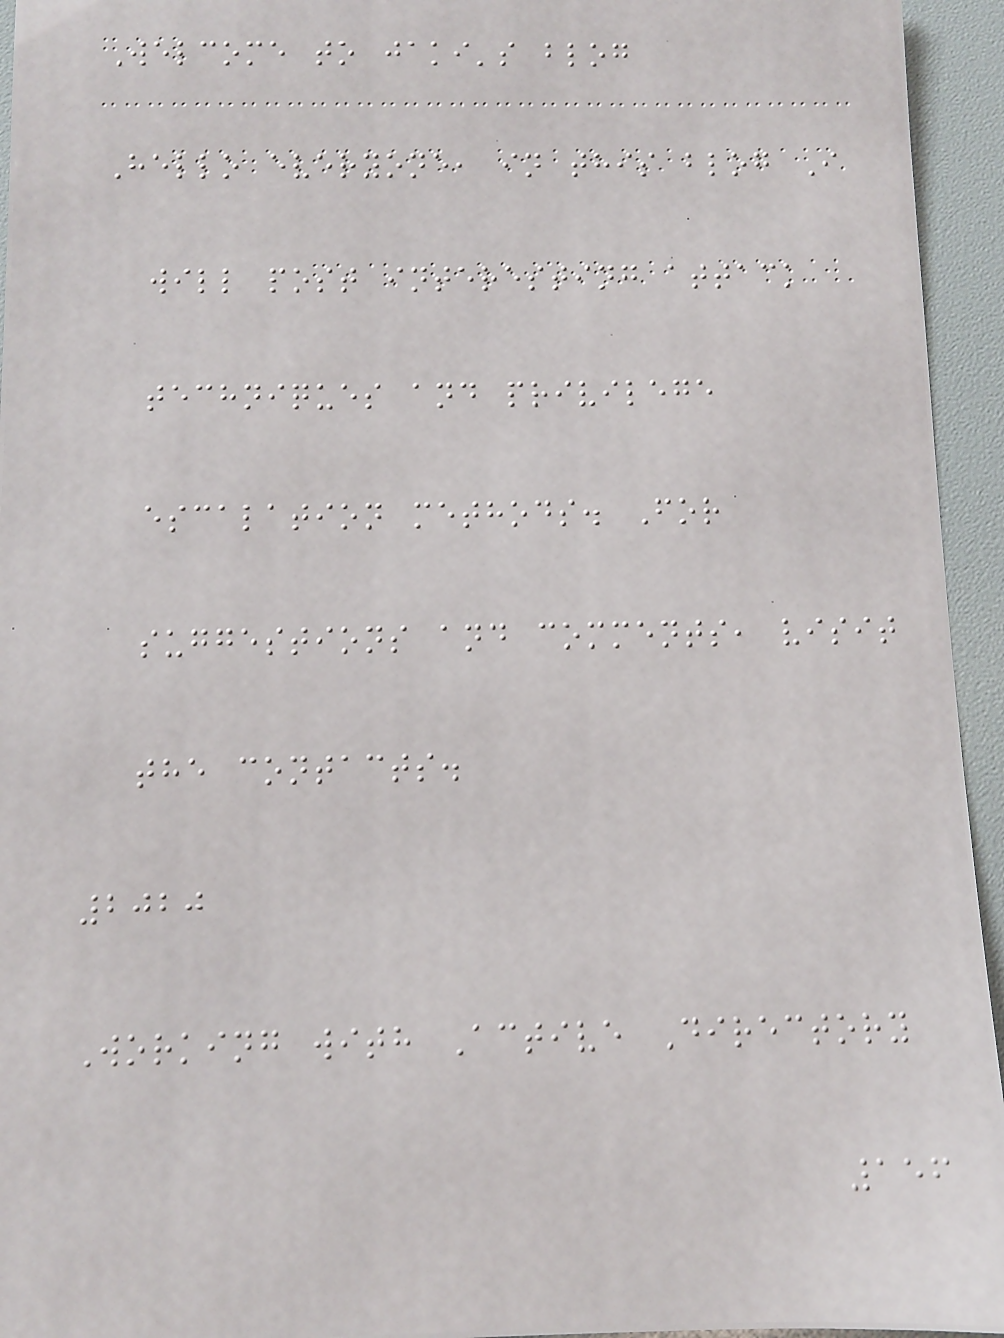Welcome to jaki's blog
Hello everyone, in this blog I
will post interesting attack
techniques and privilege
escalation methods. For
suggestions and comments, visit
the contacts.
2020
Working with Active Directory
156
